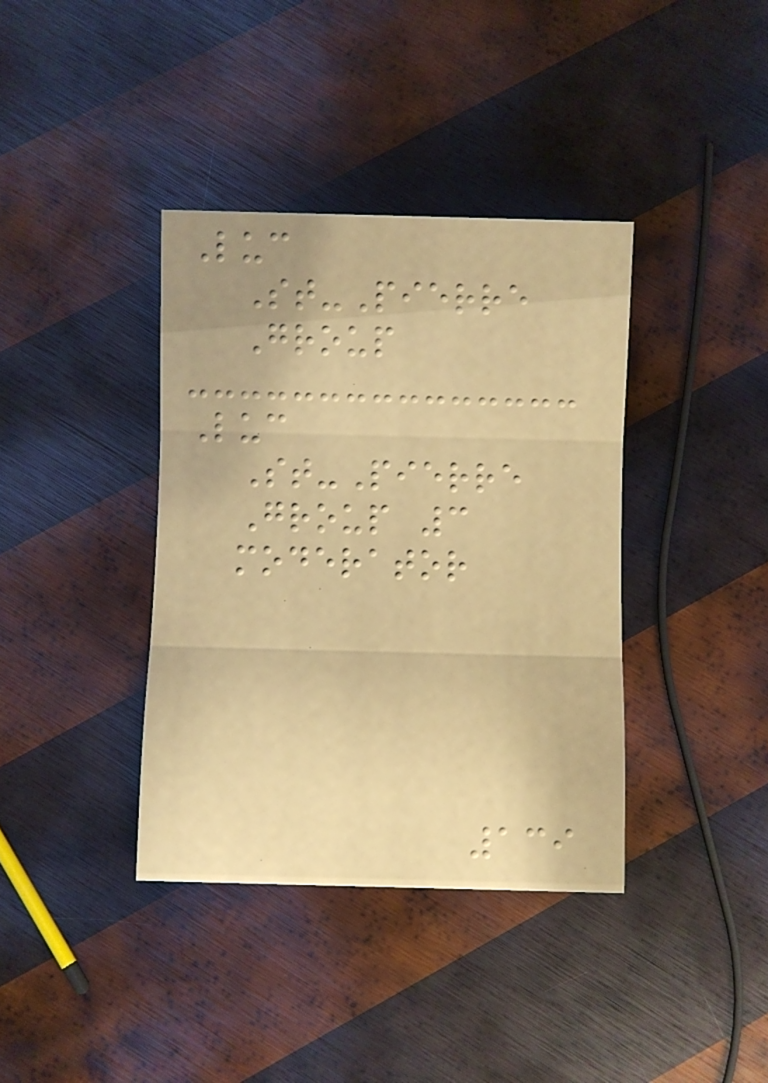Luc
St-Pierre
Group
Luc
St-Pierre
Group 3
moderator
139
